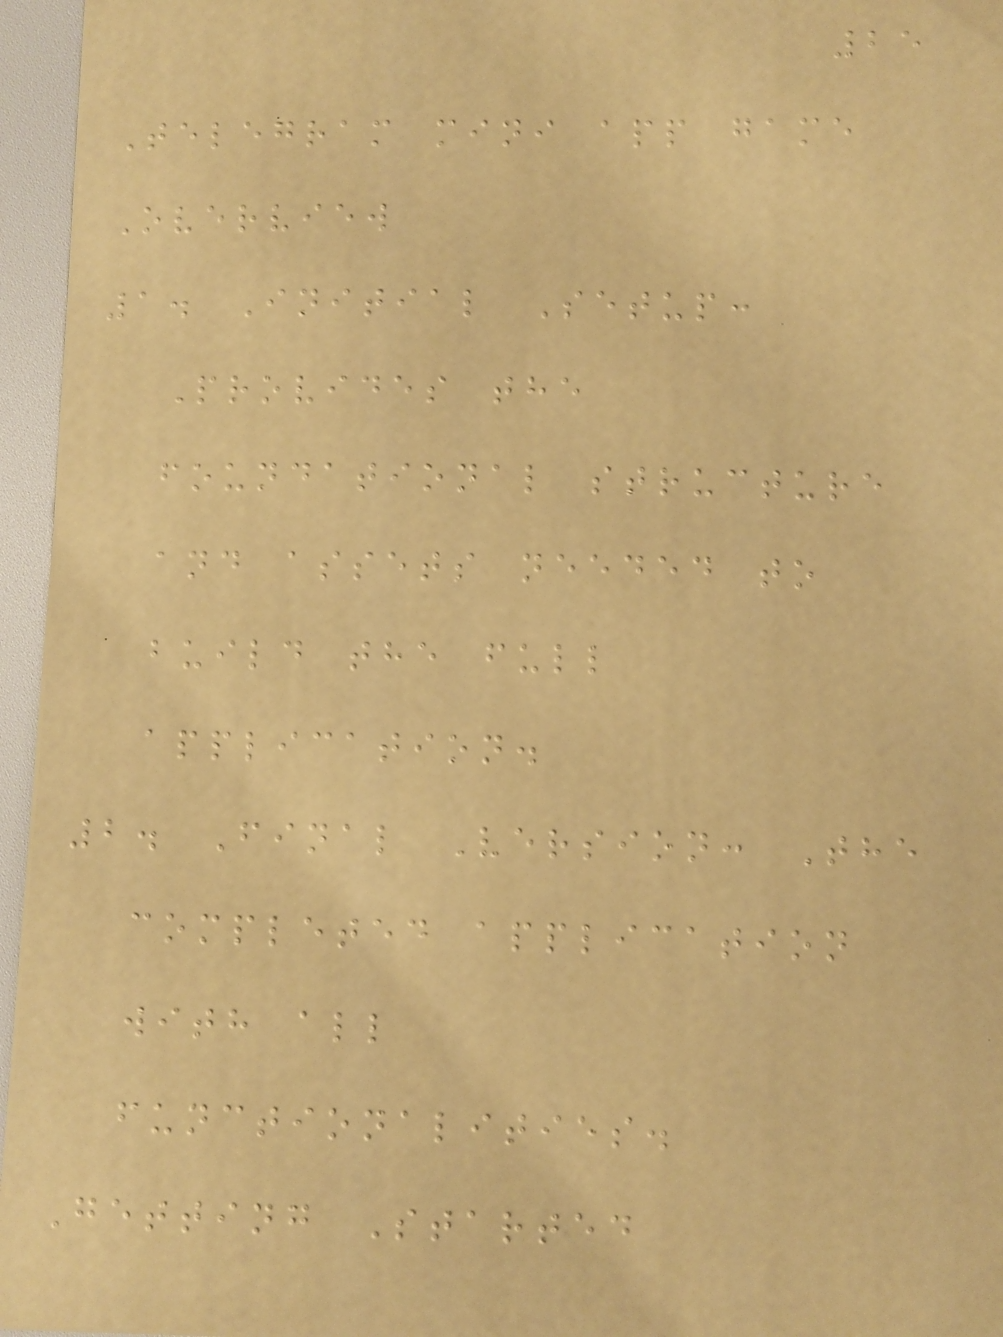25
Telegram mini app game
Overview
1. Initial Setup:
Provides the
foundational structure
and assets needed to
build the full
application.
2. Final Version: The
completed application
with all
functionalities.
Getting Started
